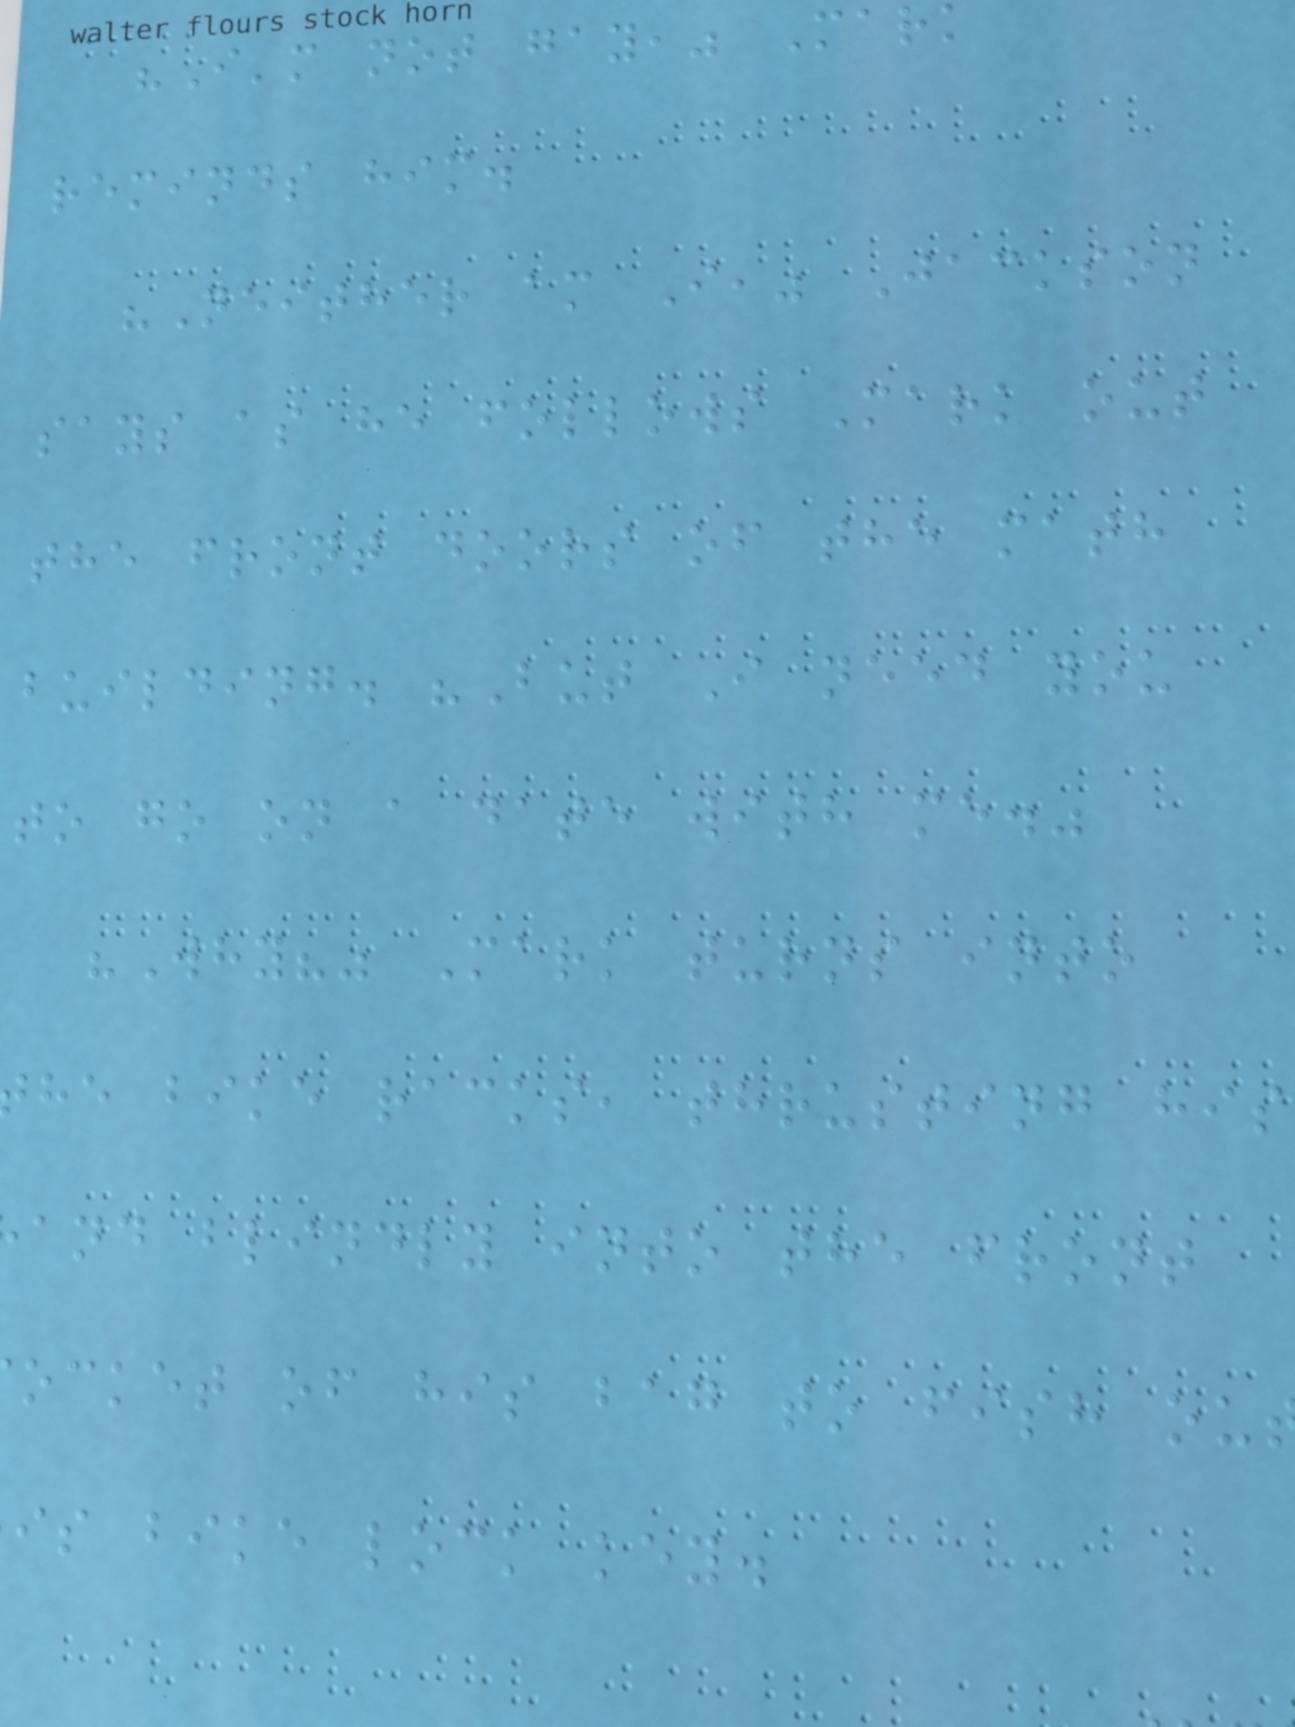"I'm not gay," Mar
reminds him.
"Neither am I," Jackson
says as he follows Mark out
the front doors of the math
building. "But I need you
to go on a date with me."
"Why?" Mark turns into
he bike racks, thrusting his
and blindly into the front
ocket of his bag to fish ou
is bike lock key.
